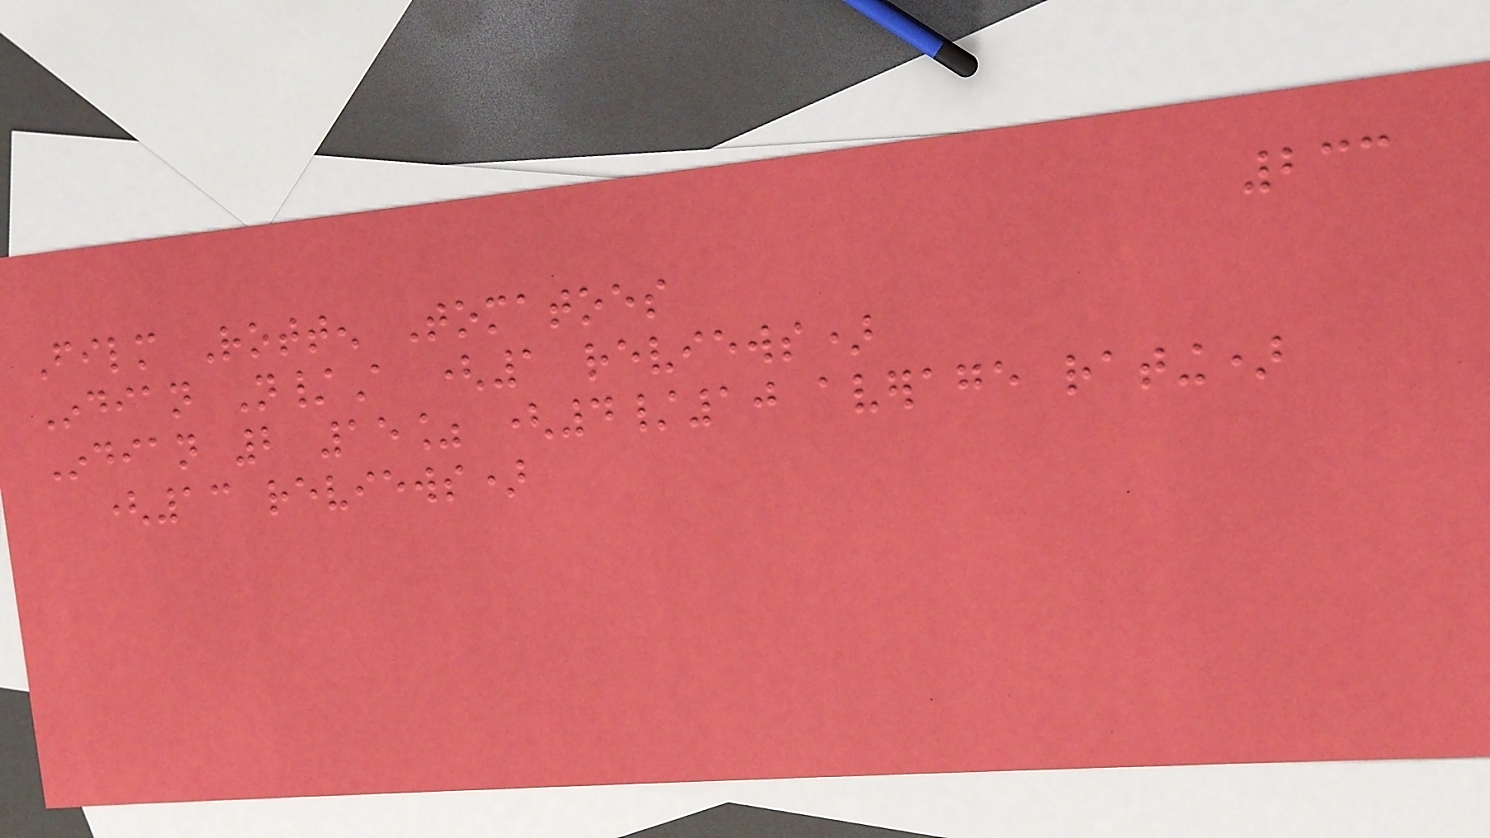233
Film Rotten Tomatoes
Indian N/A (1 reviews)
Indian 2 15% (4/10 average rating)
(13 reviews)
